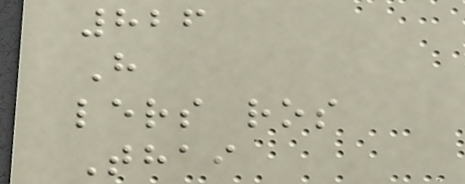826
H
lers ros
Thai
